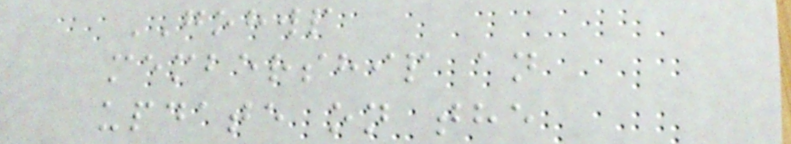GOHWP
membership an
update on the
